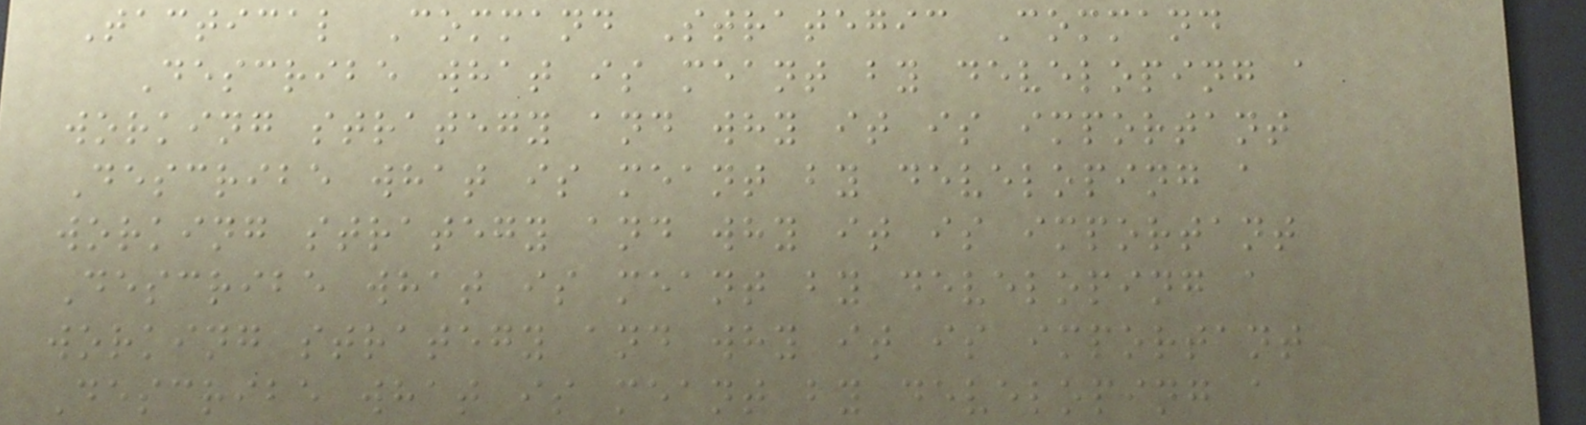Tactical Command Strategic Command
Describe what is meant by developing a
working strategy and why it is important
Describe what is meant by developing a
working strategy and why it is important
Describe what is meant by developing a
working strategy and why it is important
Describe what is meant by developing a
